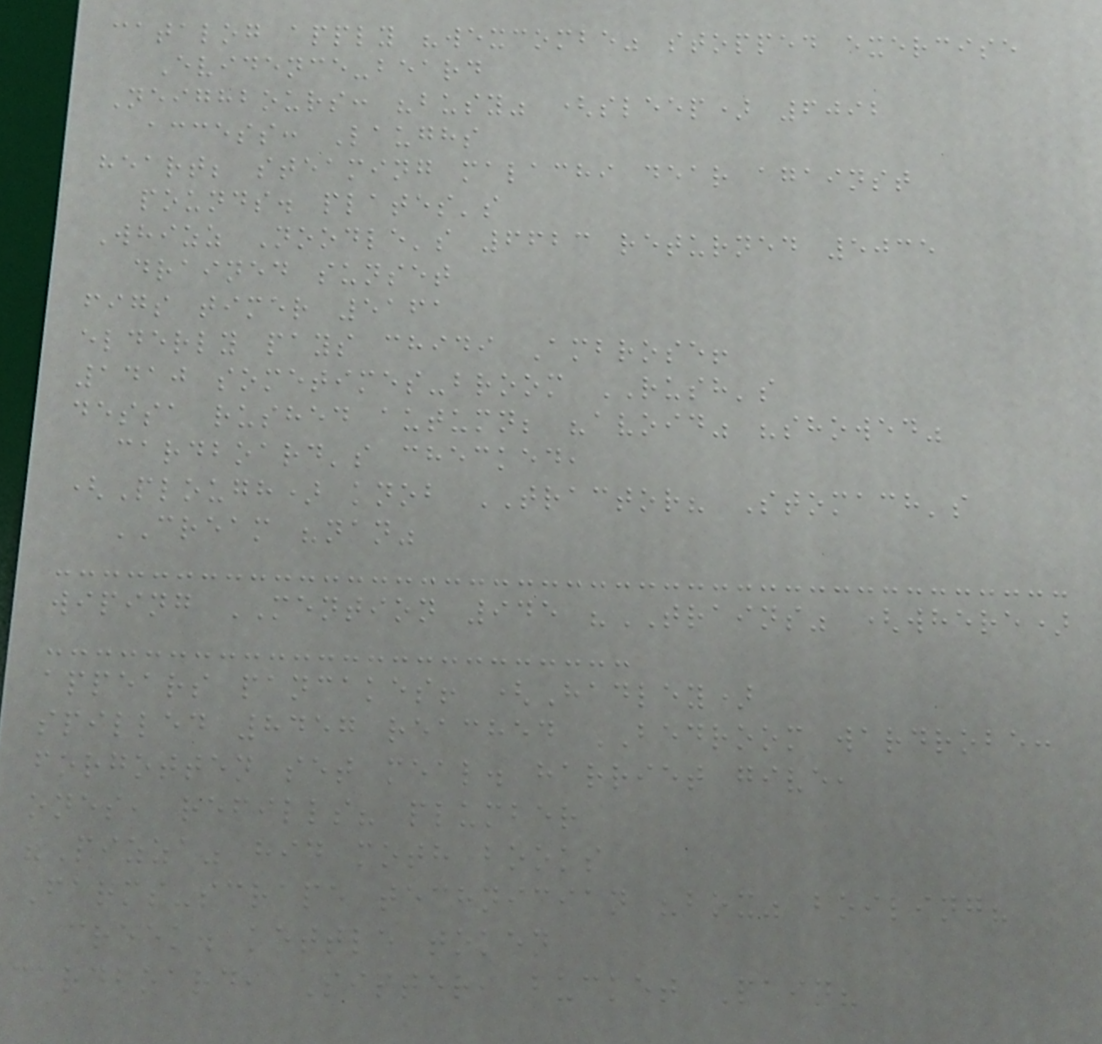catalog apply "wexcombe" stopped exercise
Evidence-beard
Neighbours: "busy" (sleep) 6092
access: Laughs
heart; steaming malachi dear against
pounds. plates's
Whizz Noodle's 6623 returned 5035
drained sunset
figs timer 5161
elderly pays chidi Ambrose!
1410 sometimes-broom RUSH's
dessa rushed autumn; "avoid" "showed"
cardboard's checked,
(Plough) knob TRACTOR? Stomach's
CREAM "nan"
wiping MENTION 945 "TRAINS" (where)
appears pancakes! (Hadley)
spilled 8457 reached BEDROOM wardrobe:
forgotten set meal. harriet give,
ones, refills? plumber
"Pizza" hid moth books
Farms-scrape technician "box" boiling?
creek. kettle token
cardboard, Sister, bucket Pain?
